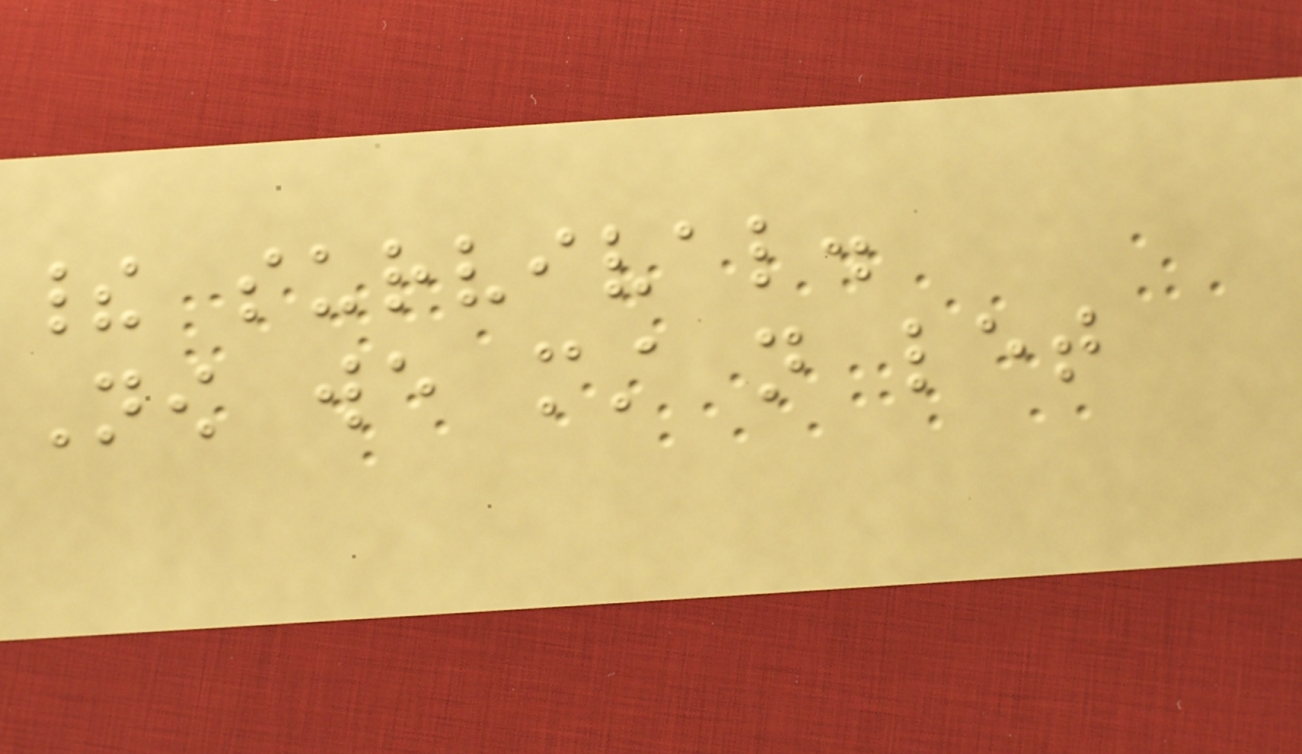their survival.
Now we must not let
